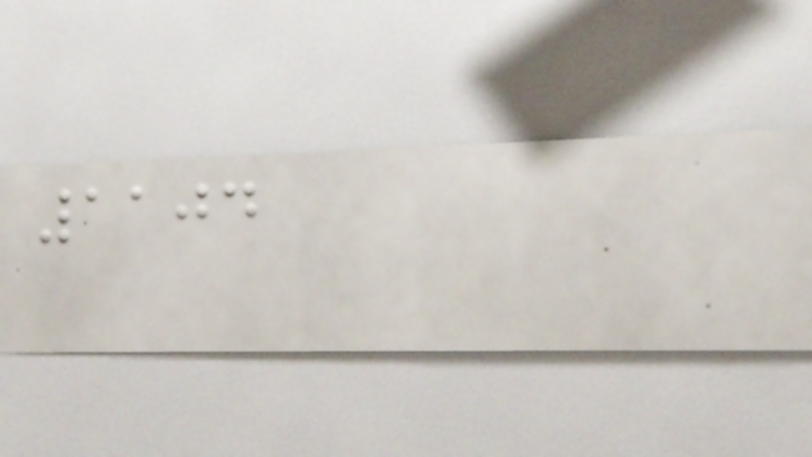1104
